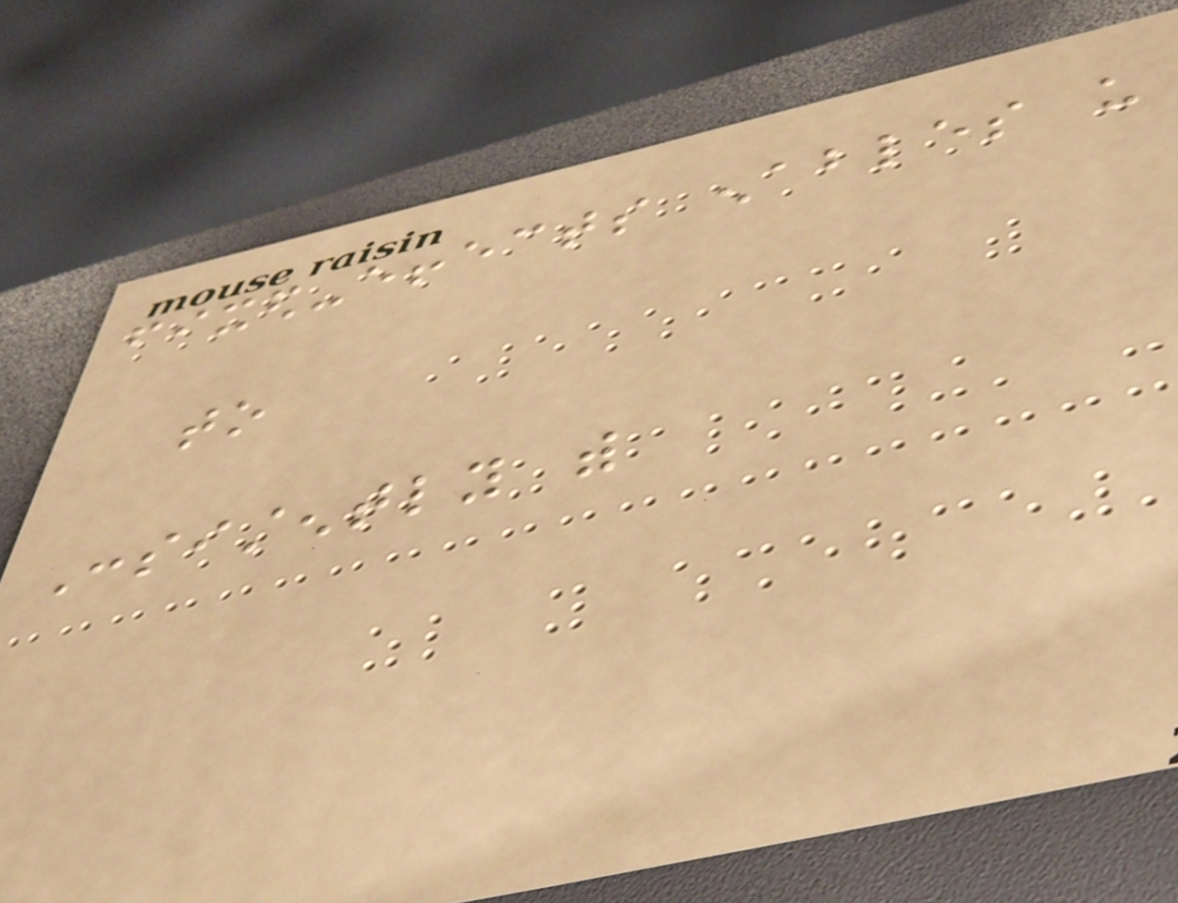fixed-effects enables us
to
Consistently with
